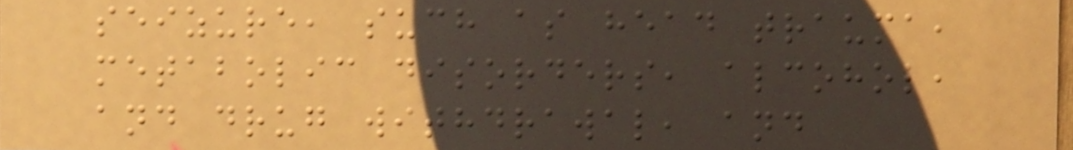seizure, such as head trauma,
metabolic disorders, alcohol,
and drug withdrawal, and
